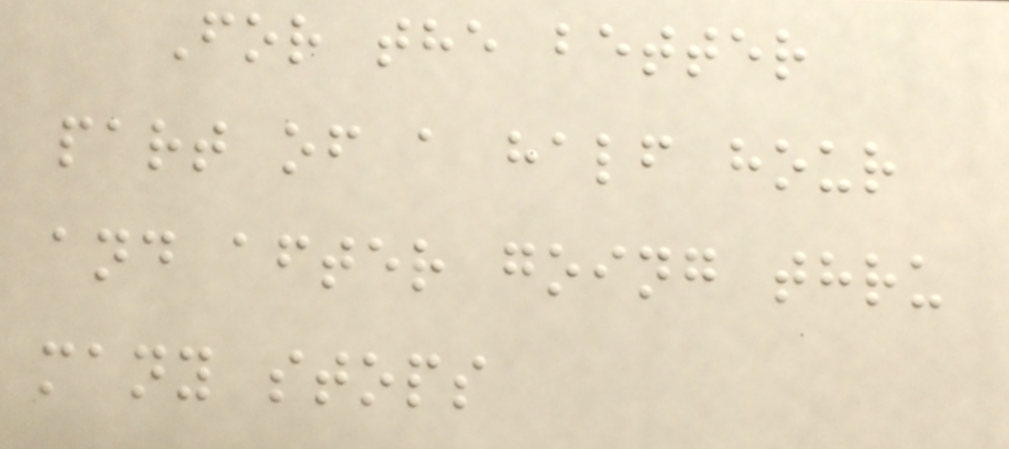For the better
part of a half hour
and after going thru
many stops
